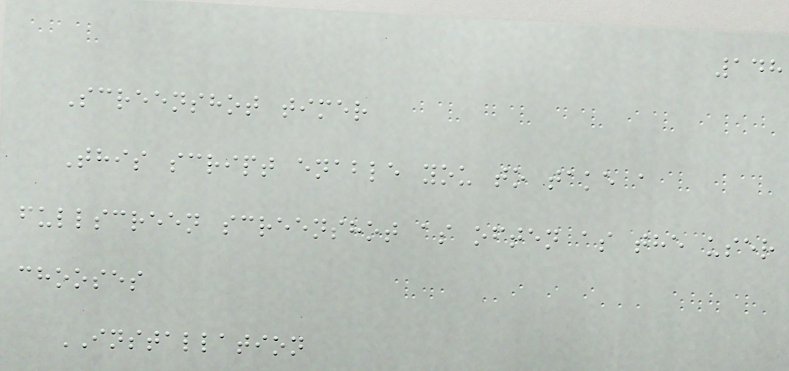148
Screenshot timer
This script enable you to take a
fullscreen screenshot as often as the user
chooses
INSTALLATION
